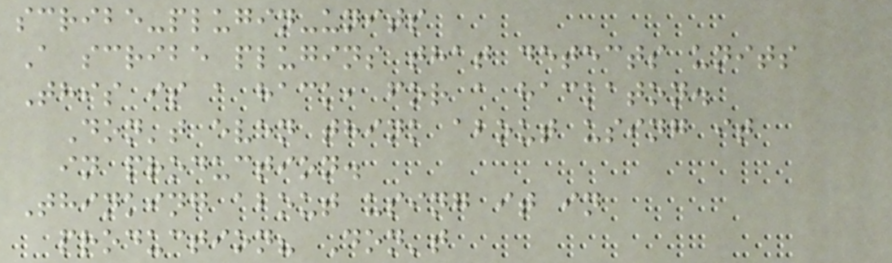scribe-plugin-units
A scribe plugins that detects units
This is a hack, for a hackaton.
Don't even think about using it
in production.
Thinking about using it in
production? Don't
